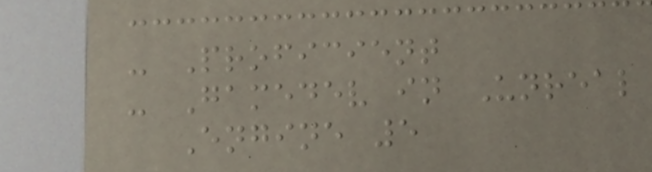- Proficient
- Gamedev in Unreal
Engine 5
